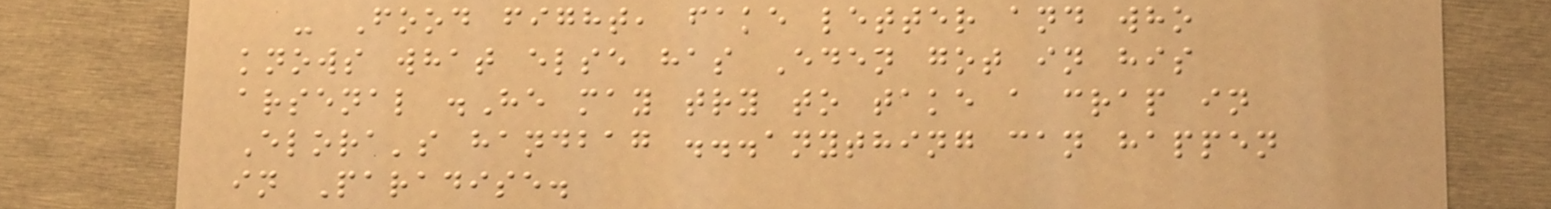- Food fight, fake letter and who
knows what else has Eden got in his
arsenal .He may try to take a crap in
Elora's handbag ...anything can happen
in Paradise.
